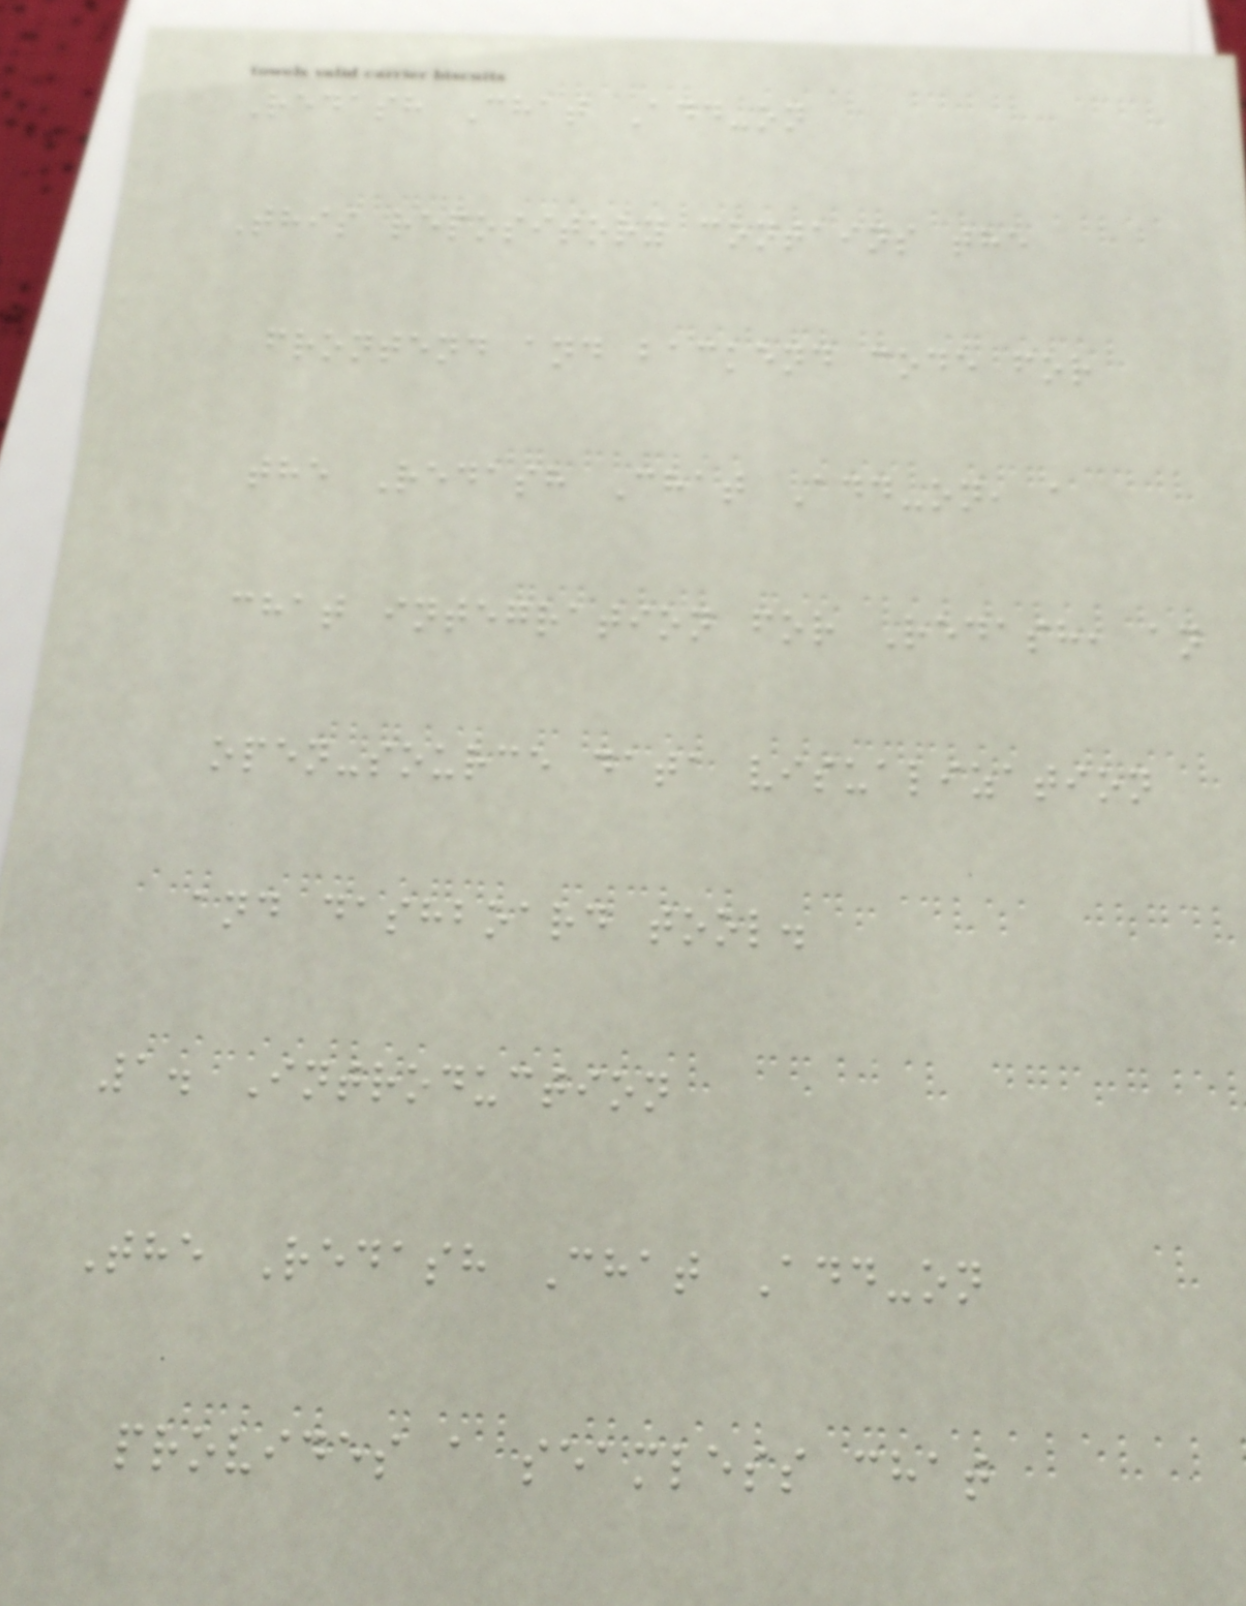Redash Chat Add-on
This repository contains the
frontend and backend code for
the Redash Chat Add-on, a
chat integration for Redash, an
open-source data visualization
and dashboard tool.
1. Introduction
The Redash Chat Add-on
provides a seamless chat
